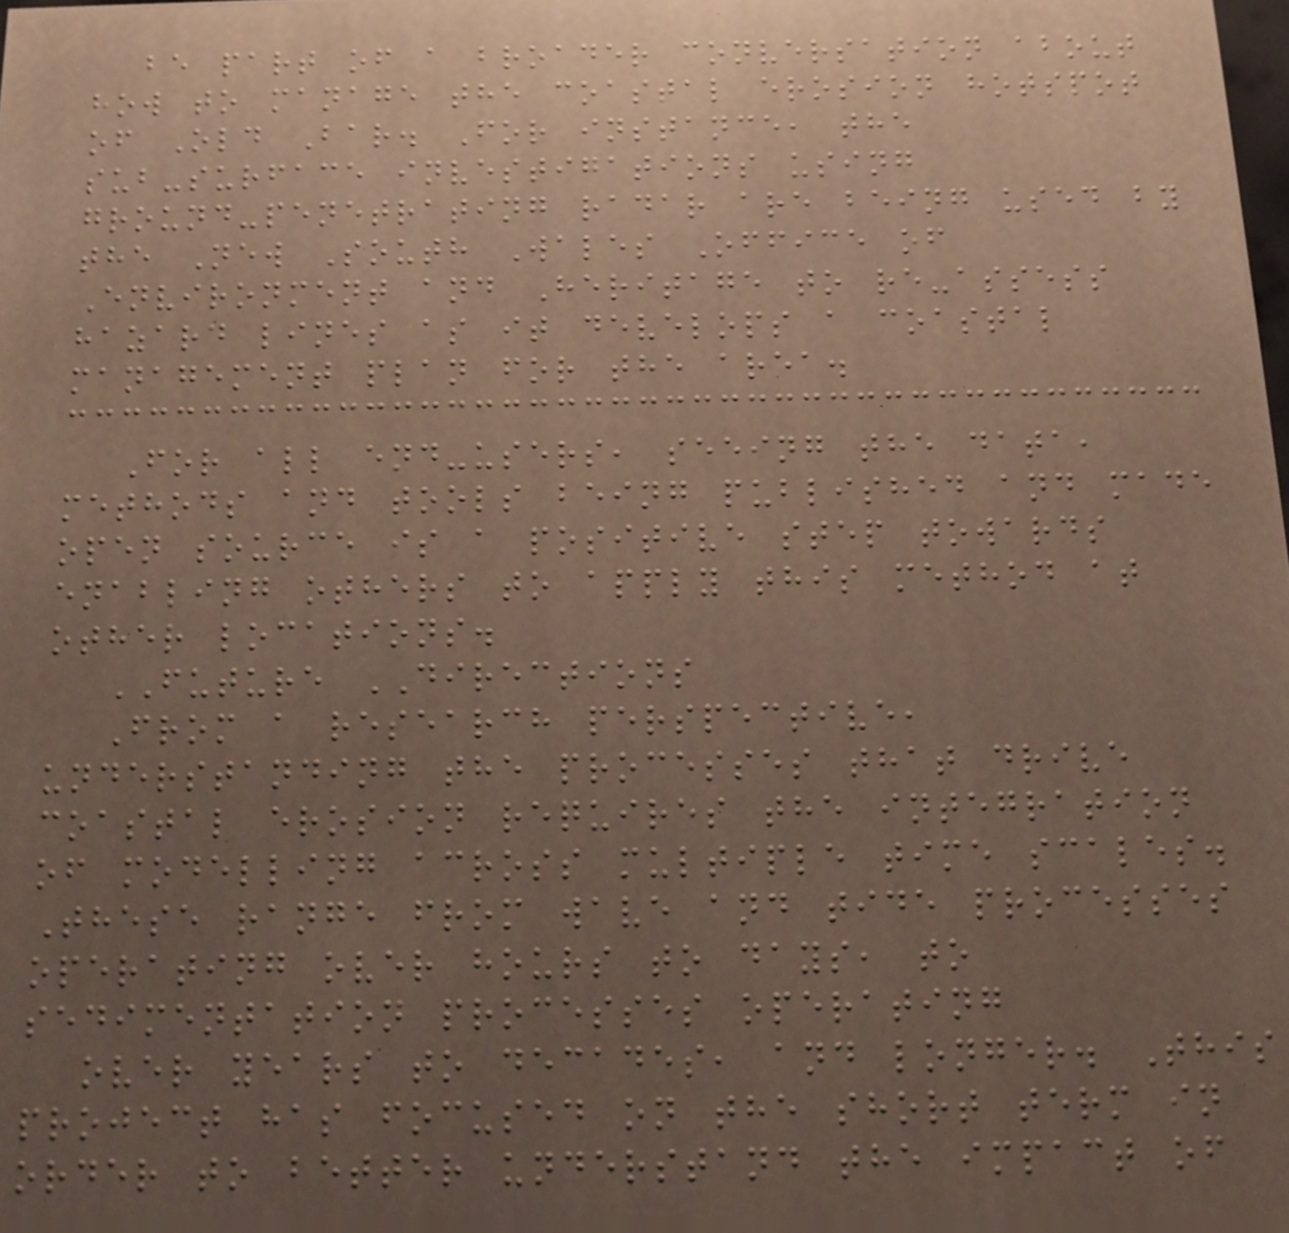be part of a broader conversation about
how to manage the coastal erosion hotspot
of Old Bar. For instance, the
sub-surface investigations using
ground-penetrating radar are being used by
the New South Wales Office of
Environment and Heritage to re-assess
hazard lines as it develops a coastal
management plan for the area.
For all end-users, seeing the data,
methods and tools being published and made
open source is a positive step towards
enabling others to apply this method at
other locations.
FUTURE DIRECTIONS
From a research perspective,
understanding the processes that drive
coastal erosion requires the integration
of modelling across multiple time scales.
These range from wave and tide processes
operating over hours to days, to
sedimentation processes operating
over years to decades, and longer. This
project has focused on the short term in
order to better understand the impact of
